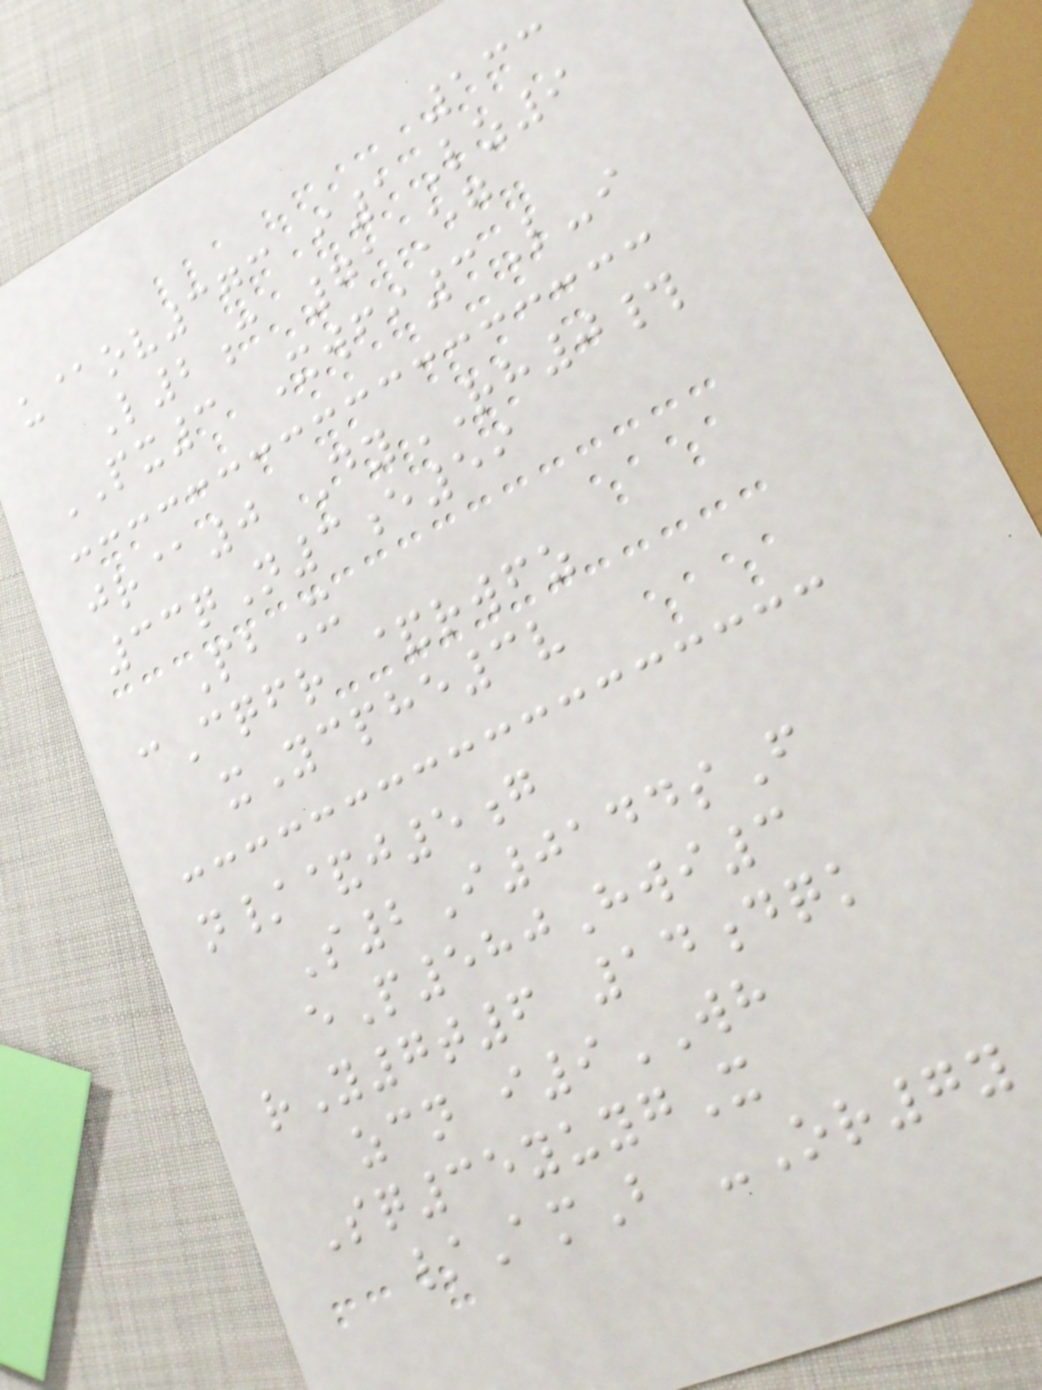133
u@ov373 i1Lz9
L2c 71Eg
PX3 Xwfi3L-i
jr@0 DyRH0#
33qN3e59
PbX
cCqfr &rwfz
xYcphe3v
n/&j5g
S2I0144sF
eP580Hwi3
rY7t6 14dqk
zcn i9WH
Sq35yuygX
/AmB -Or7y
